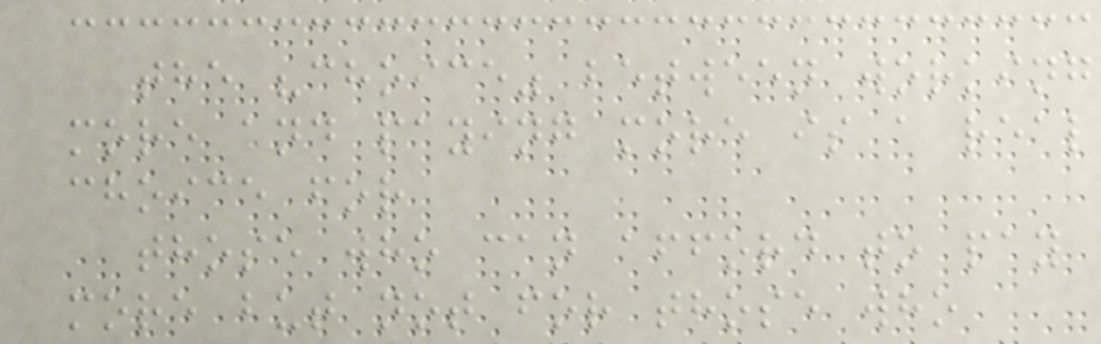the "choice" between working
more and paying more is a real
choice for
those who can afford to pay
more but not for those who
